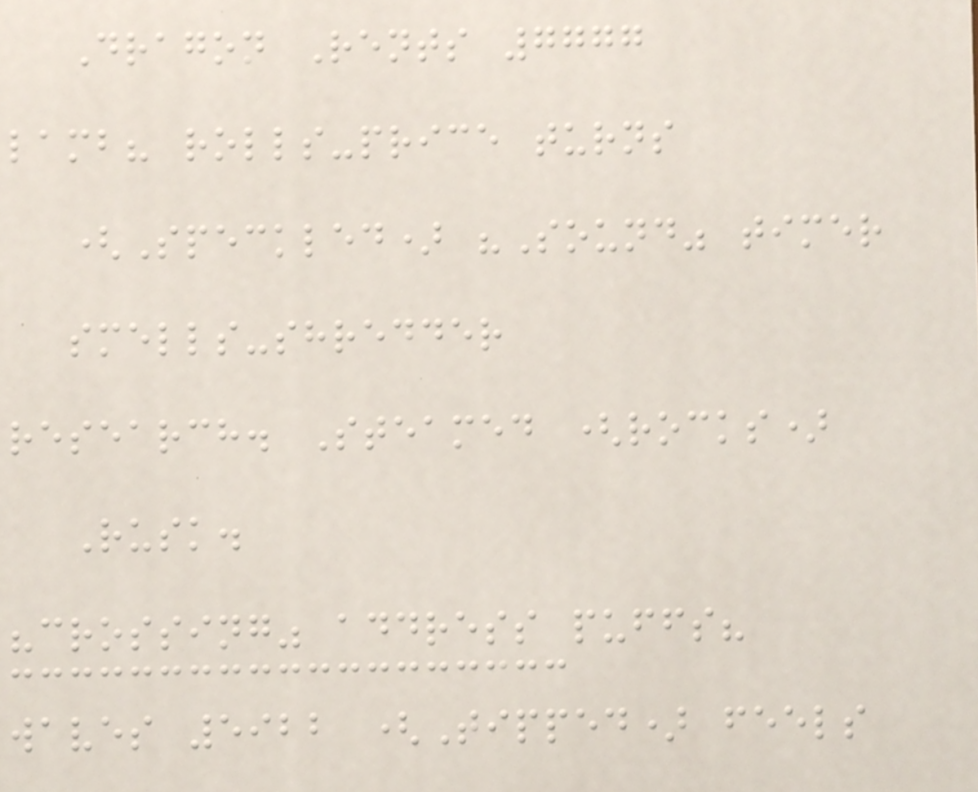Dragon Rents 7777
lamb? rolls-price turns
(Speckled) "Sound" timer
smells-shredder
research. Steamed (rocks)
Rusk.
"crossing" address puffs?
waves 5922 (Tipped) feels
